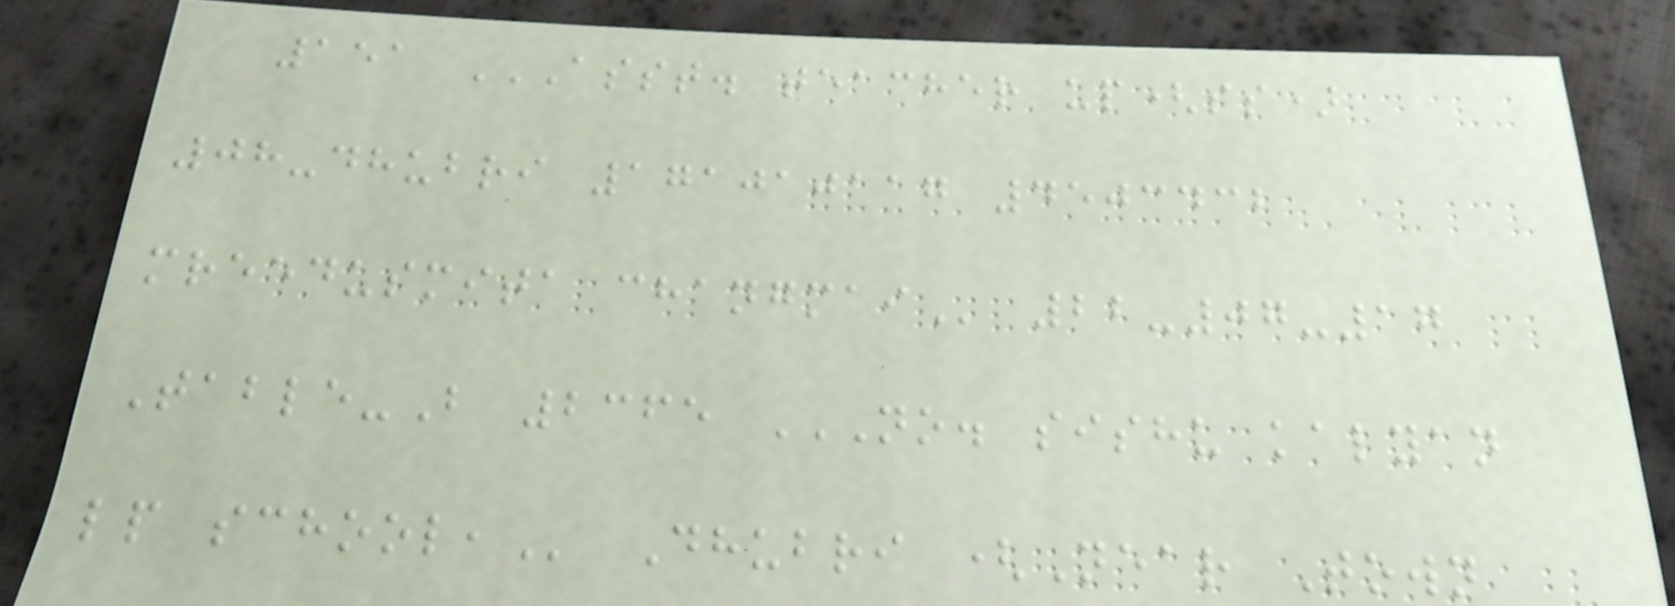151 ASST. TEACHER UP(SS)
08-DHUBRI 171010117 4503432
MREEDUSMITA CHANGMAI 22-07-17
Table-B 2365 NO. SISHU KALYAN
LP SCHOOL, Dhubri (Near Town
